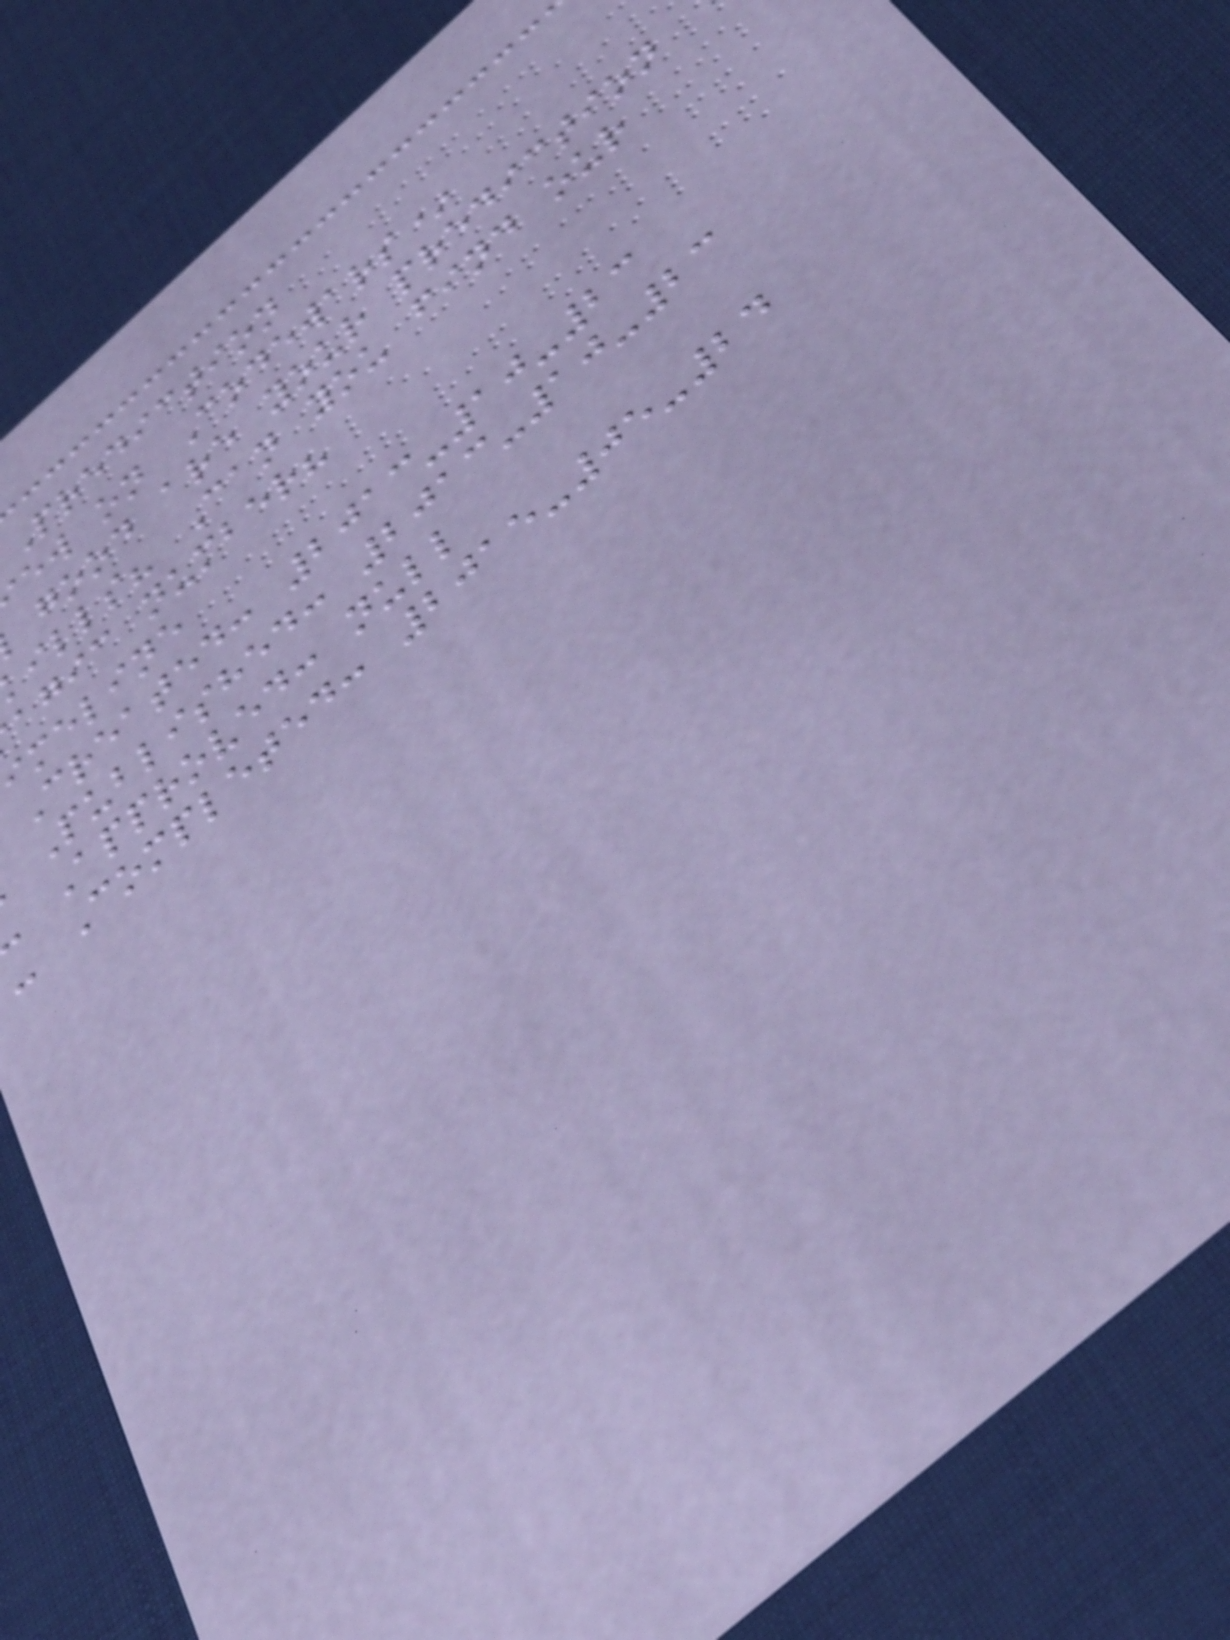Prediction
ew on Codewars*
good are your prediction
ills? Can you find our
agic number?
meline
Created: 2013-10-23
Published: 2013-10-23
Approved: null
- Completed: 2015-05-24
